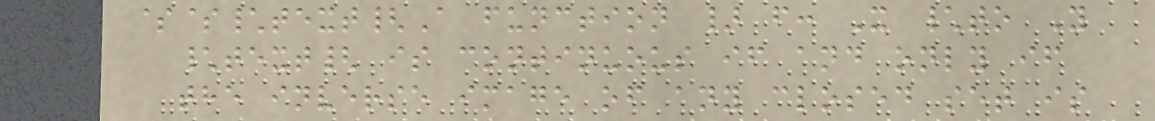$$\text{A function } f: X \to Y
\text{ is continuous if and only if
the inverse image of any closed set is
